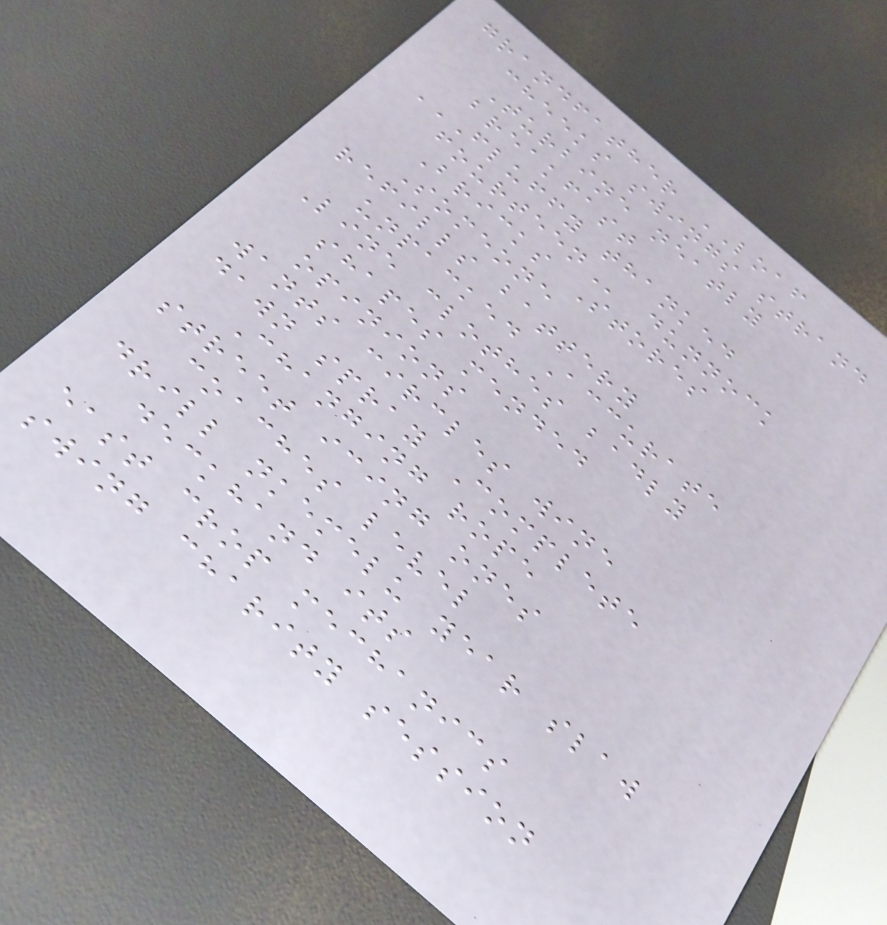grandfather LOAF
cheeks swings strand
Turbine neatly
breakfast
FLUFFY THANKED
FOURTEEN dunnock
Bricks Stores
Someone
refills battery
unpacked Accurate
Line clothes badly
shapes mended
opinions
wants circles wine
dawn spray Complete
Changing rope
street icing ones
coaches level
drill nkemelu year slaw
deckhand its
east crop mechanics
swing charity session
